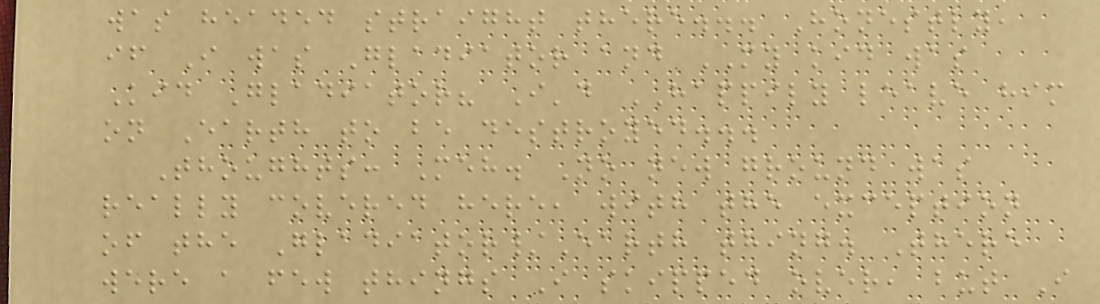was headed straight there... Honestly,
if I was Gladiator and MY kid was
Kid Gladiator? I'd HAPPILY leave him
on Earth to be destroyed...
Thoughts: Meh. No new ground was
really covered here, with the exception
of the Gladiator/Earth thing. There
were a few things I skipped over, but I
